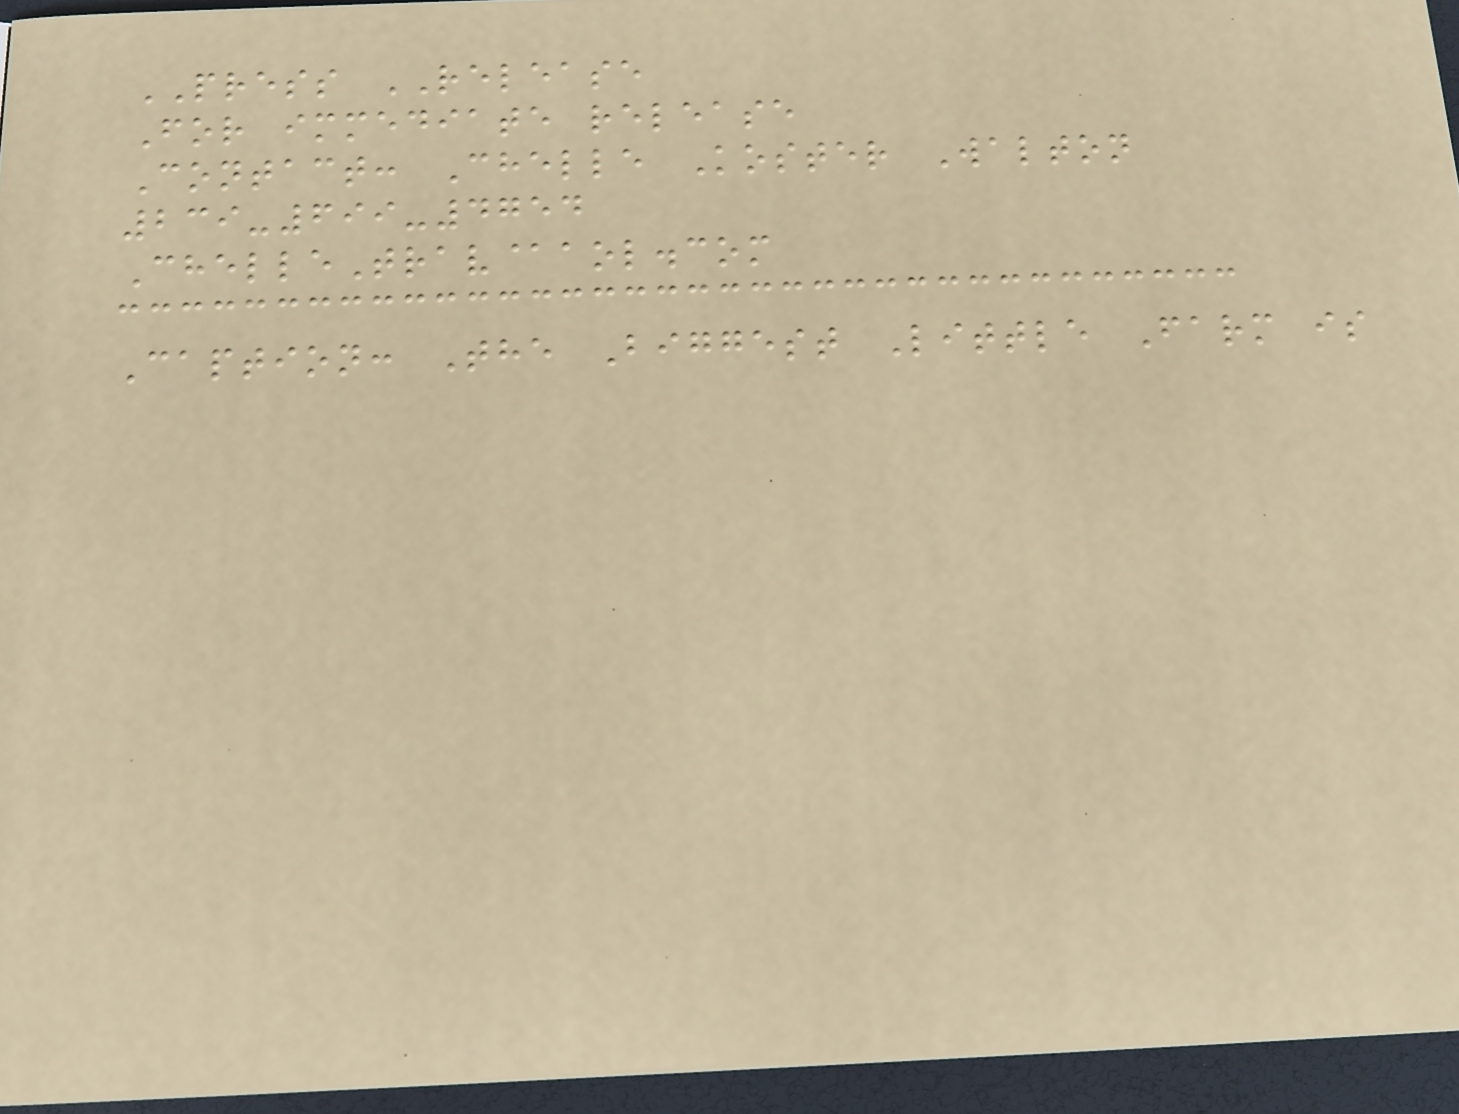PRESS RELEASE
For immediate release
Contact: Chelle Koster Walton
239-699-4754
ChelleTrav@aol.com
Caption: The Biggest Little Farm is
